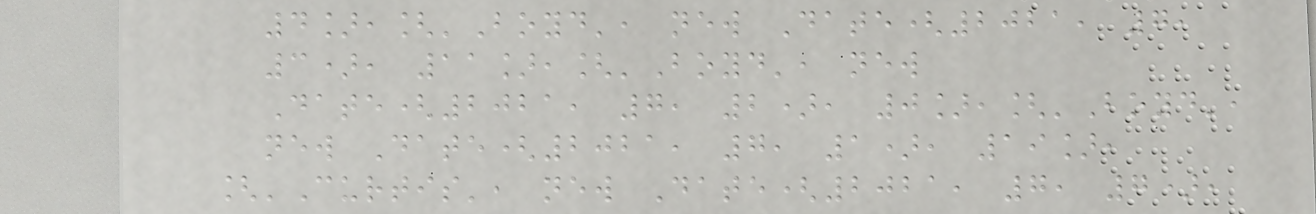4],['Boyd', new Date(2021, 7,
3), 11],['Boyd', new
Date(2021, 7, 2), 0],['Boyd',
new Date(2021, 7, 1), 19],
['Curtis', new Date(2021, 7, 7),
